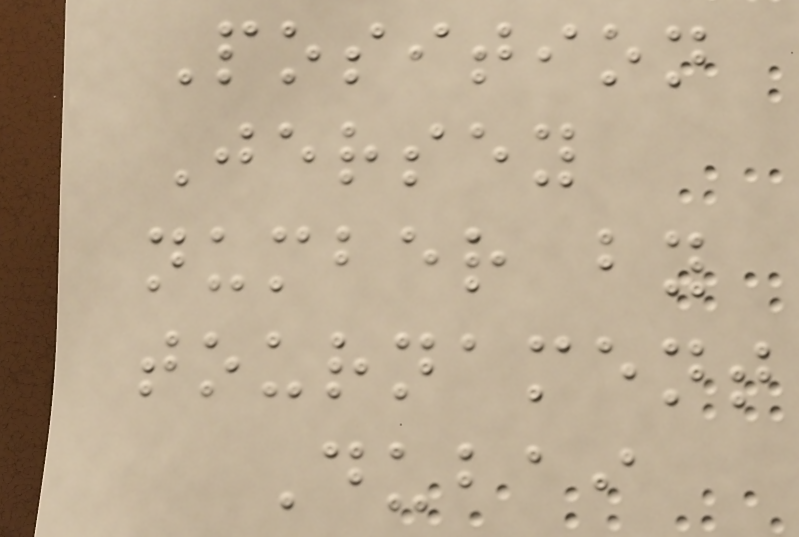Position
Jersey
number by
tournament
Dubai
